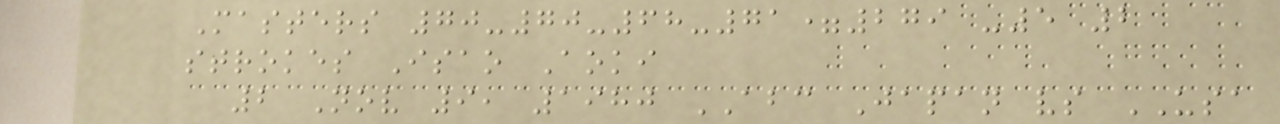Masters 70-70-68-71=279 -5 2
strokes Isao Aoki
2 Nov 9, 1980 ABC Japan vs USA
